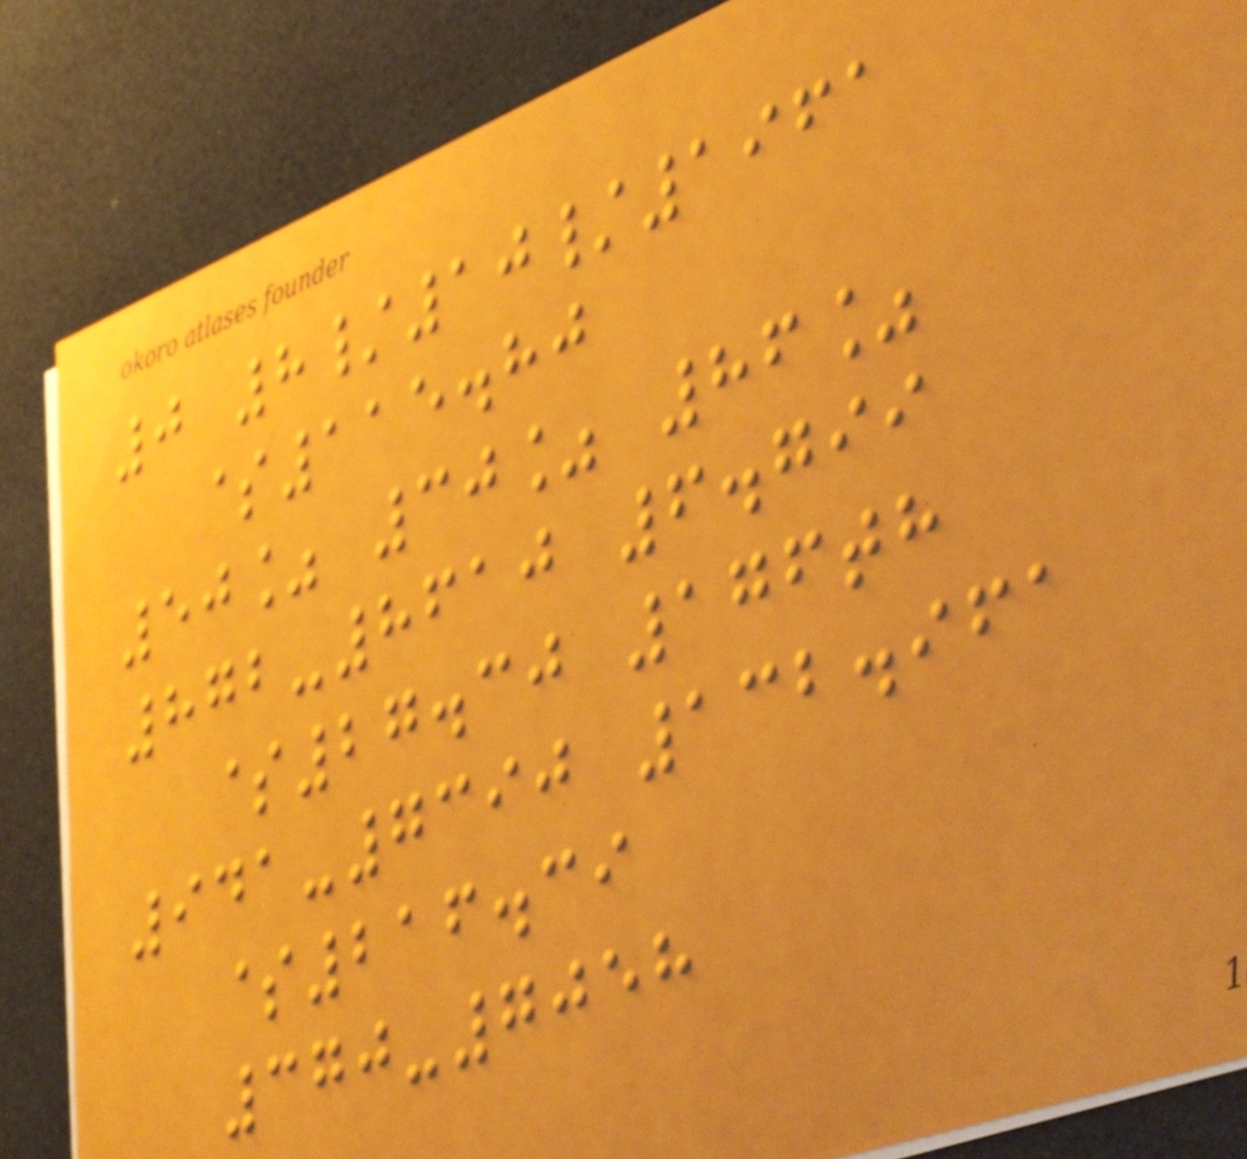0 8/10/1961
$115.80
50% 30% 86%
872-8610 6.799
$27.30 176th
941-7390 132.961
$216.39
370-7058
